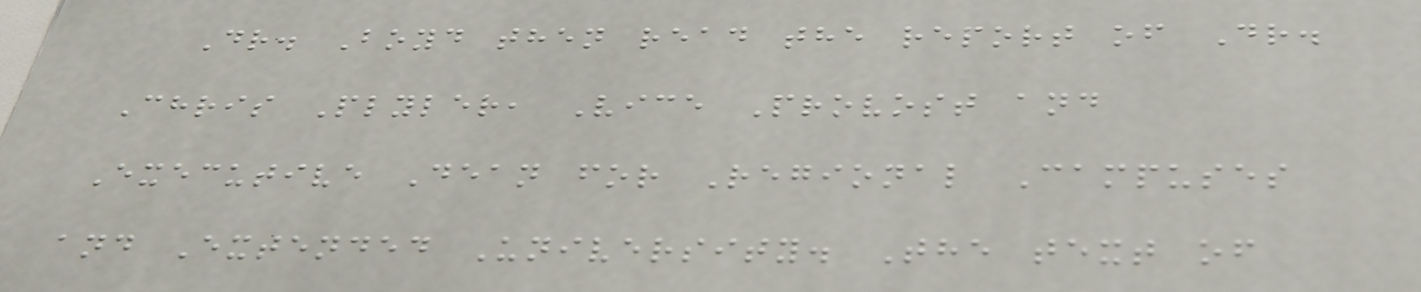Dr. Boyd then read the report of Dr.
Chris Plyler, Vice Provost and
Executive Dean for Regional Campuses
and Extended University. The text of
